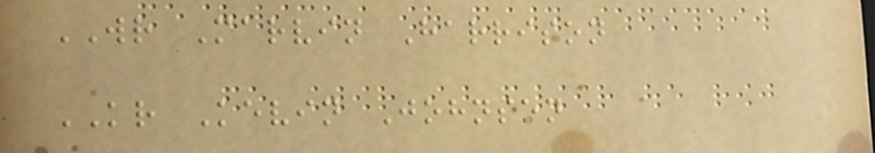WR Marvin Harrison
KR Kevin Johnson
